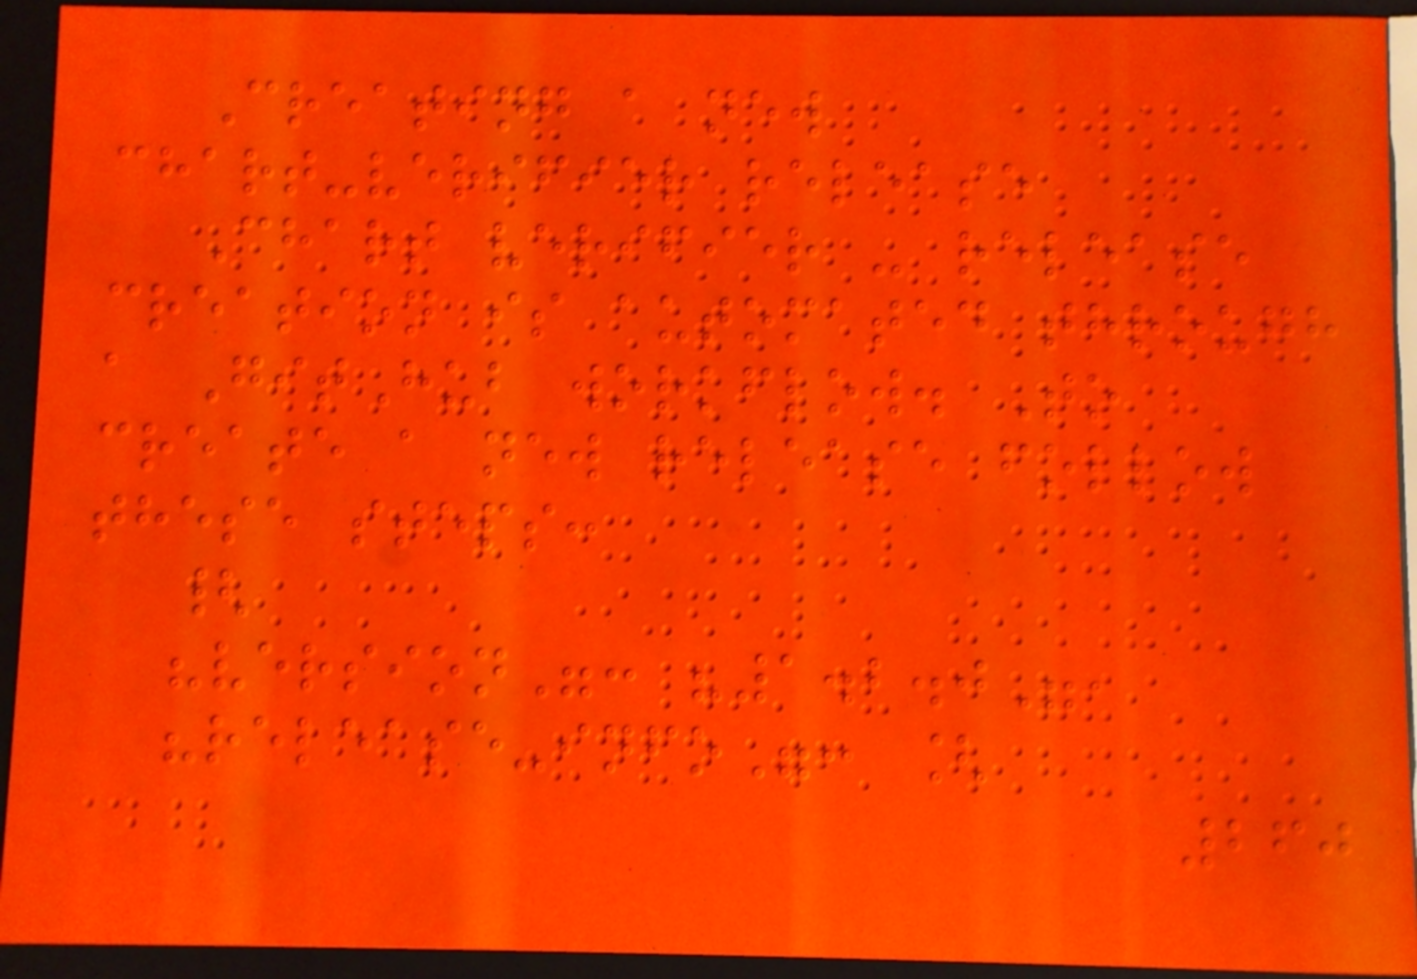Creating a new
chart-verifier release
Chart verifier - release
creation is automated through
a GitHub workflow. To
create a new release follow
these steps:
{
"version": "1.2.0",
"release-info": [
260
